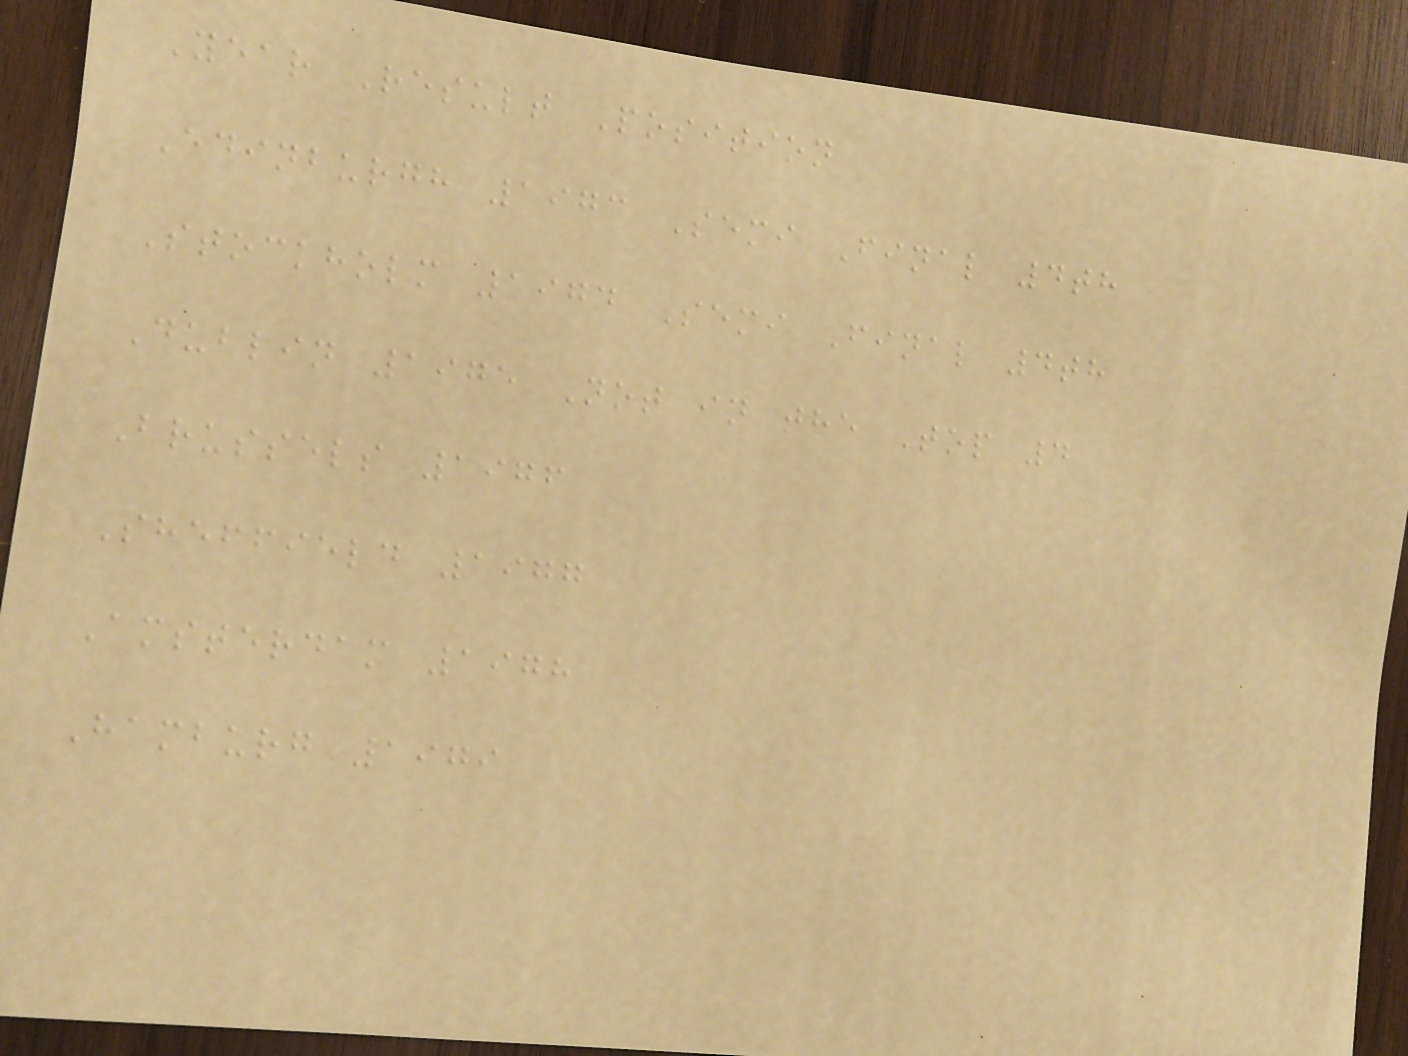Year Result Position
Edinburgh 1973 Semi Final 4th
Stockholm 1974 Semi Final 4th
Dublin 1975 Not in the Top 4
Brussels 1976
Sheffield 1977
Amsterdam 1978
Hamburg 1979
